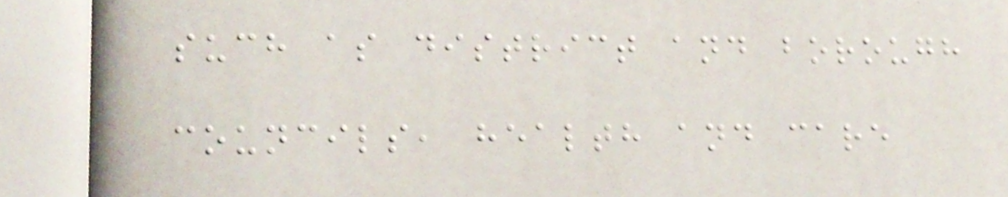such as district and borough
councils, health and care
